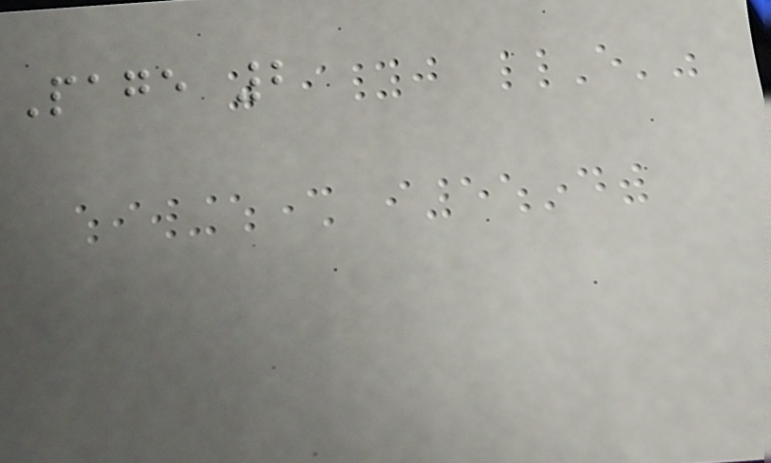Page 2
